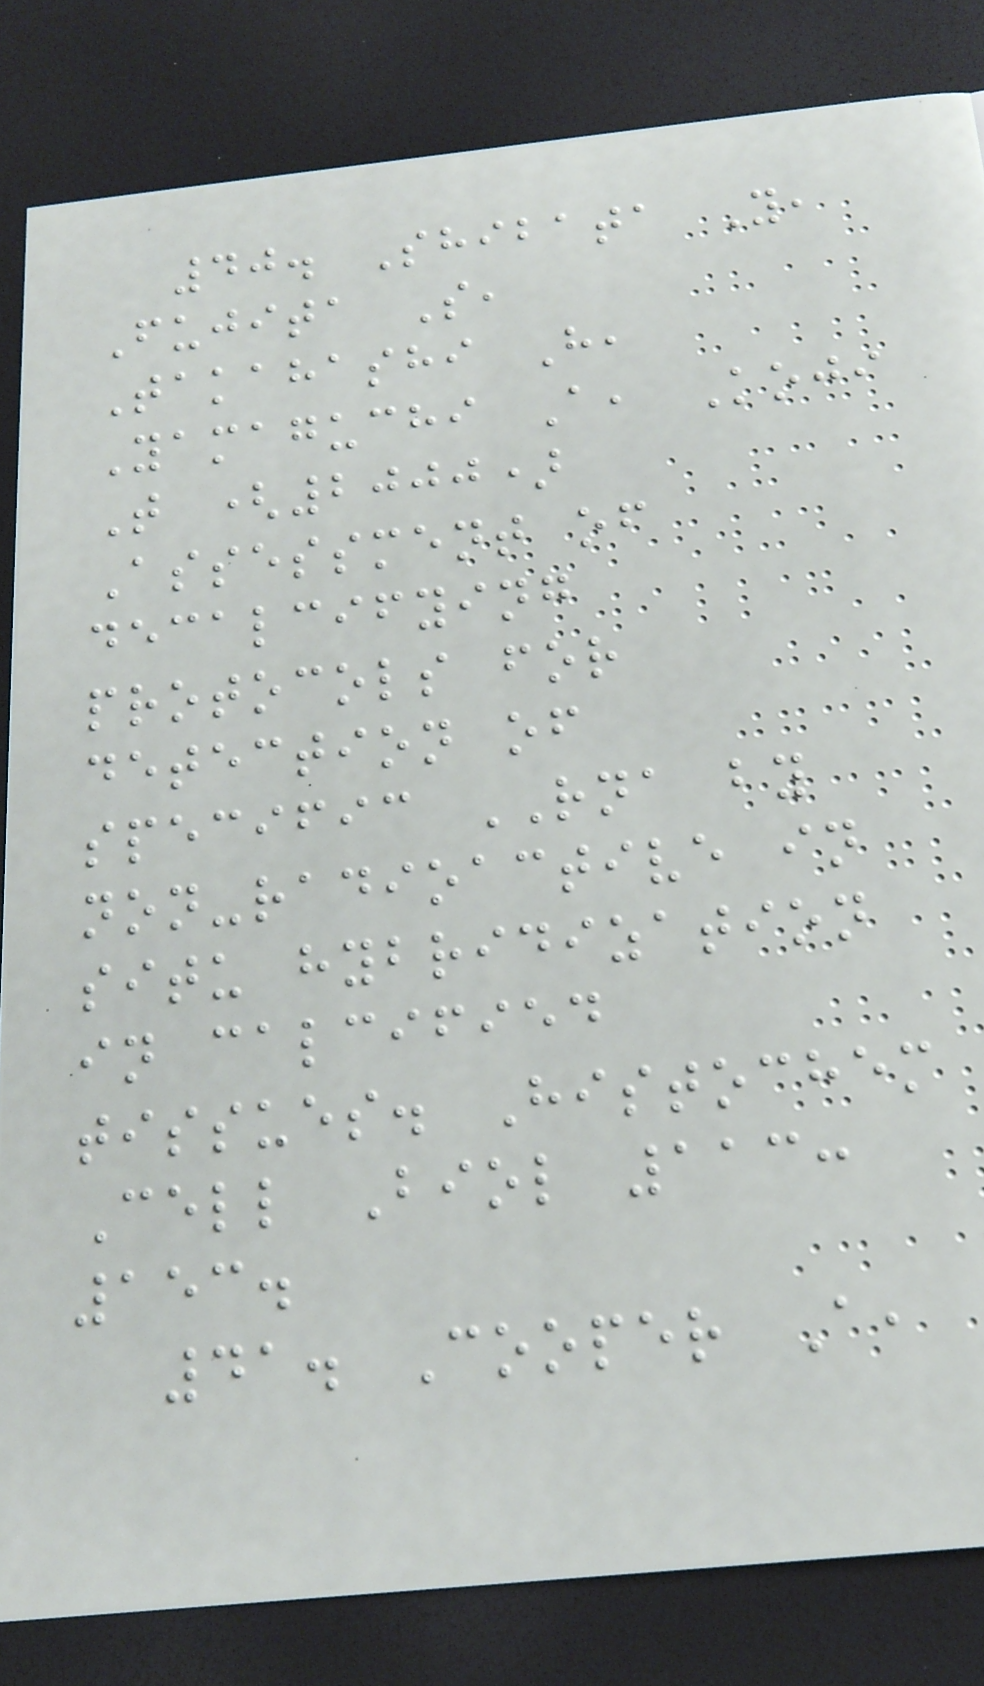40. Shibata Y,
Fujita S,
Takahashi H,
Yamaguchi A, Koji
T (2000)
Assessment of
decalcifying
protocols for
detection of
specific RNA by
non-radioactive in
situ hybridization
in calcified
tissues. Histochem
Cell Biol 113:
153.
41. Cooper A,
